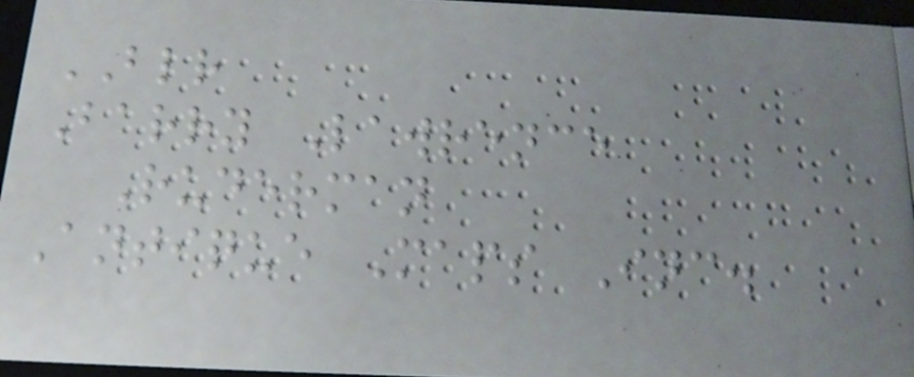BLR
Barry Lawrence
Ruderman
Antique Maps Inc.
